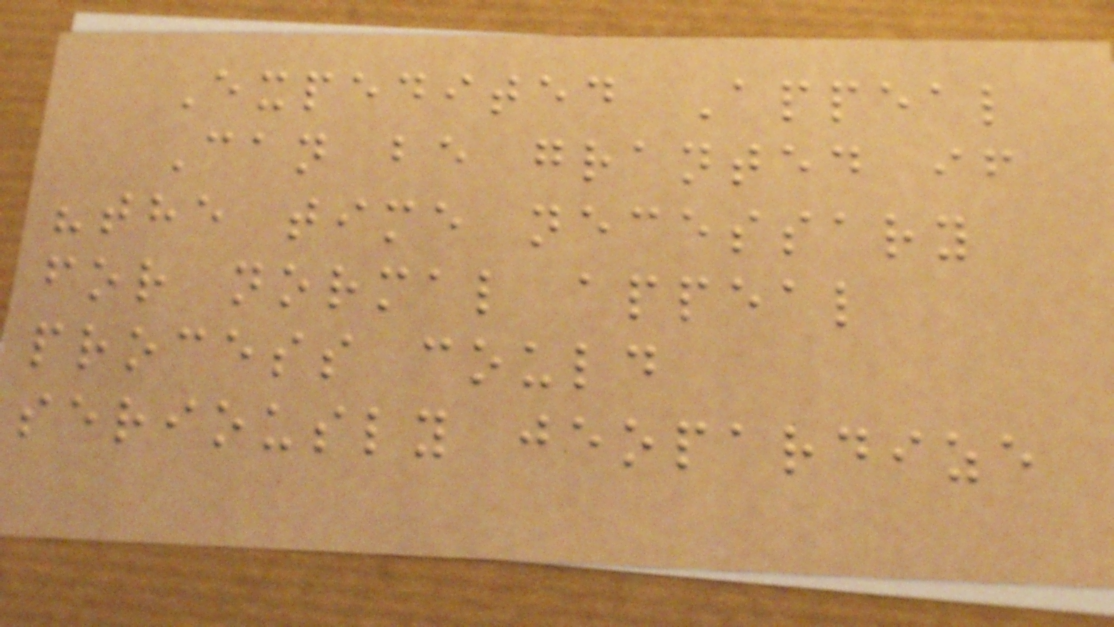Expedited Appeal
Can be granted if
"the time necessary
for normal appeal
process could
seriously jeopardize
